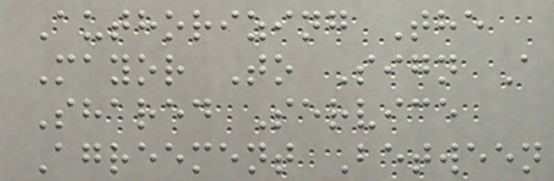Authorizing The
Mayor To Sign A
Shared Service
Agreement Between
